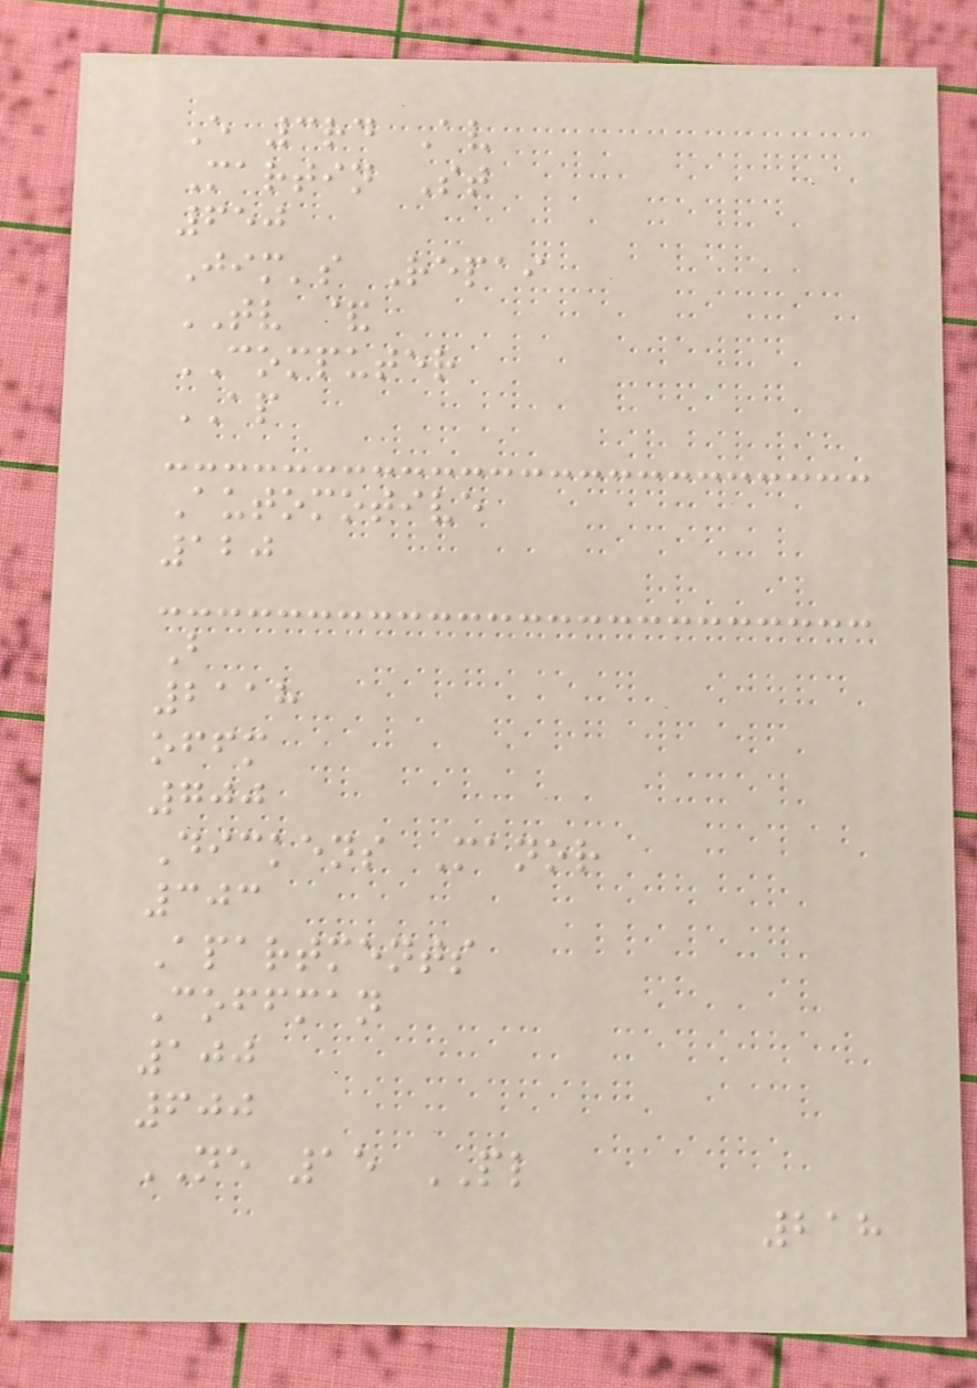E 3rd Av
Martin St
650
Jim's Repai
TV &
COMPUTER
AP
Automotive
120
B
2118
offm
700
Dickens Manor
303
Apartments
Coffman
100
600
NE 15 PL
218
